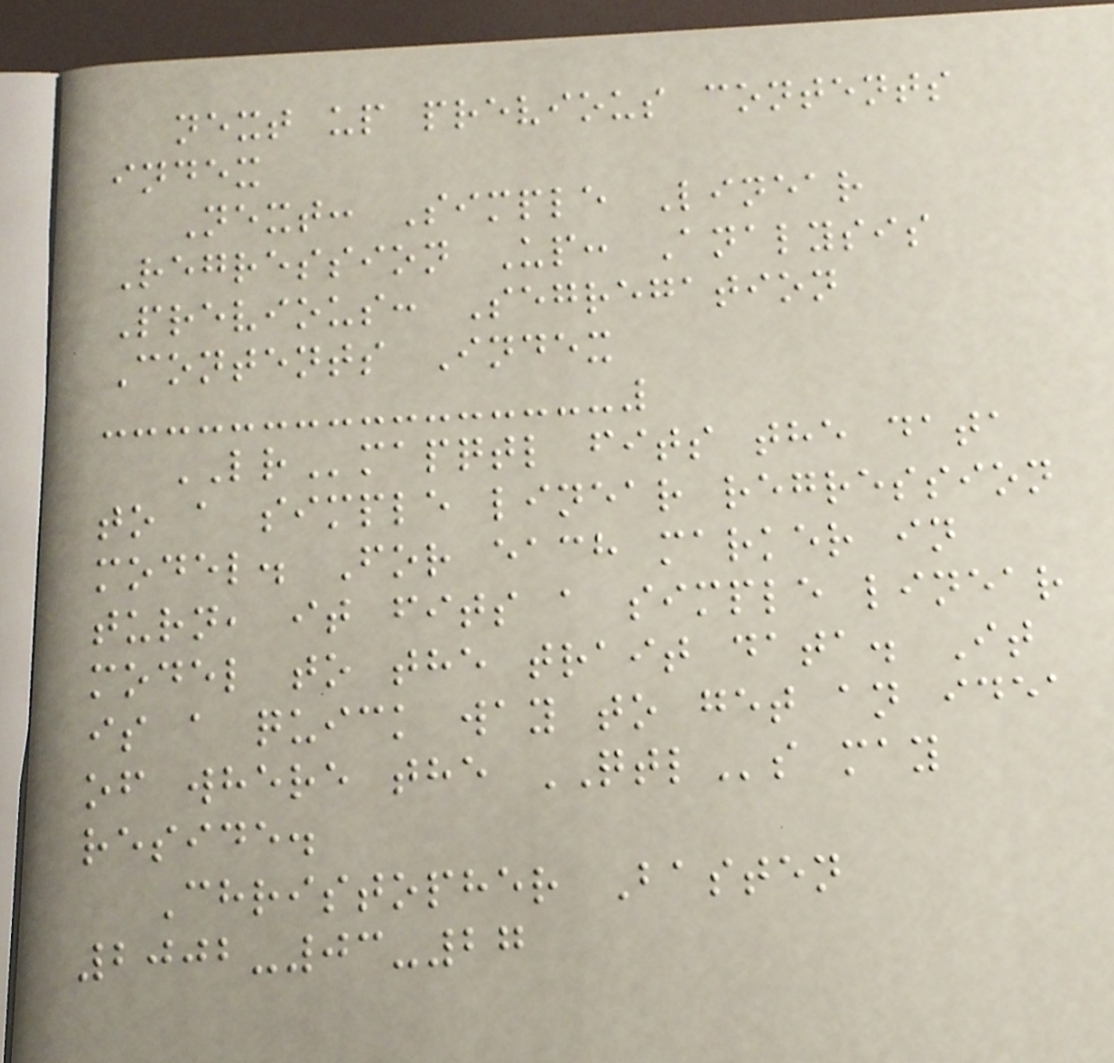next up previous contents
index
Next: Simple Linear
Regression Up: Analysis
Previous: Segregation
Contents Index
LRmapqtl fits the data
to a simple linear regression
model. For each marker in
turn, it fits a simple linear
model to the trait data. It
is a quick way to get an idea
of where the QTLs may
reside.
Christopher Basten
2002-03-27
